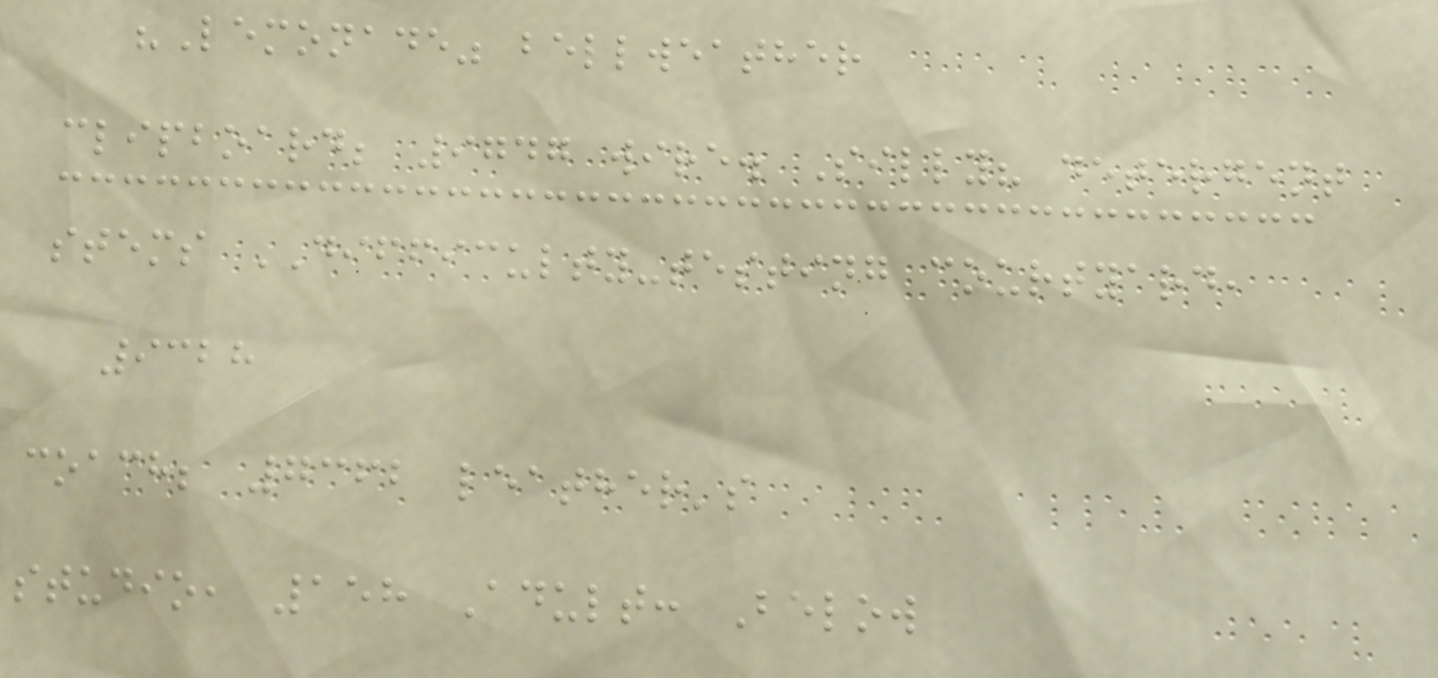"Lemonade" bellweather
clipboard; 9747 wire. Silly? detergent
stems DIFFICULTY-testing courtyard,
9328
coach; 7362 leather's
studio, 158 Adult: Below
